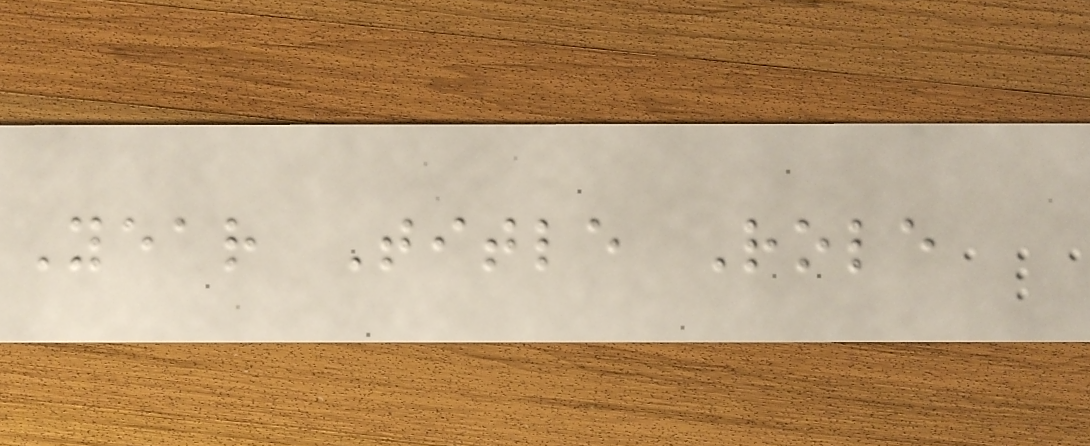Year Title Role
